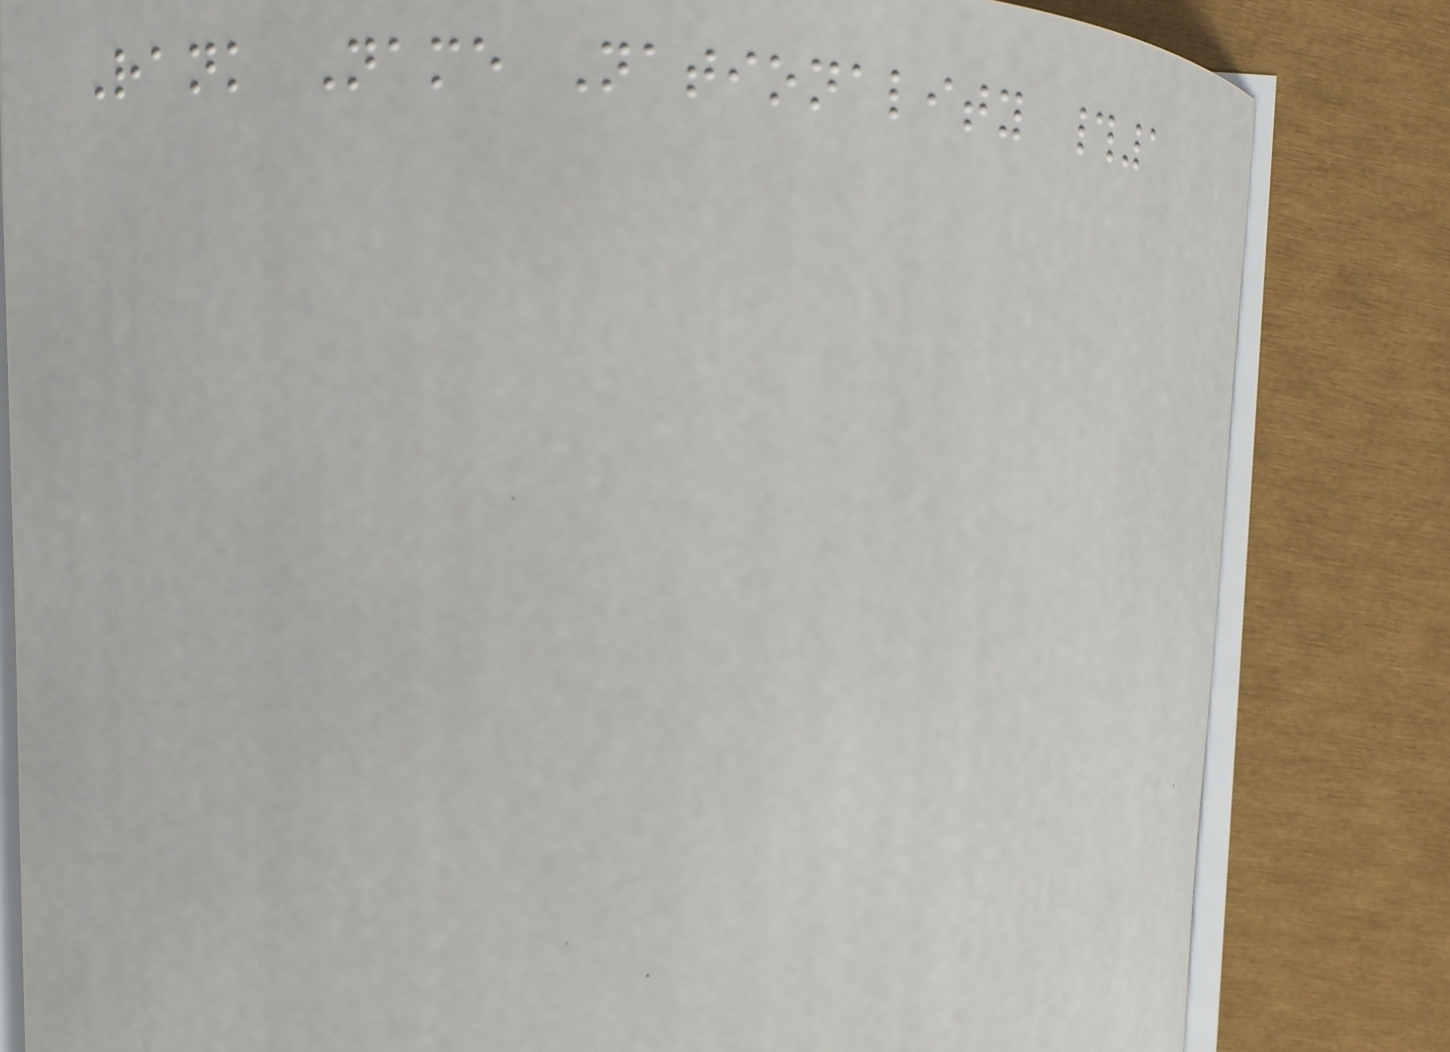Rank Name Nationality #1
